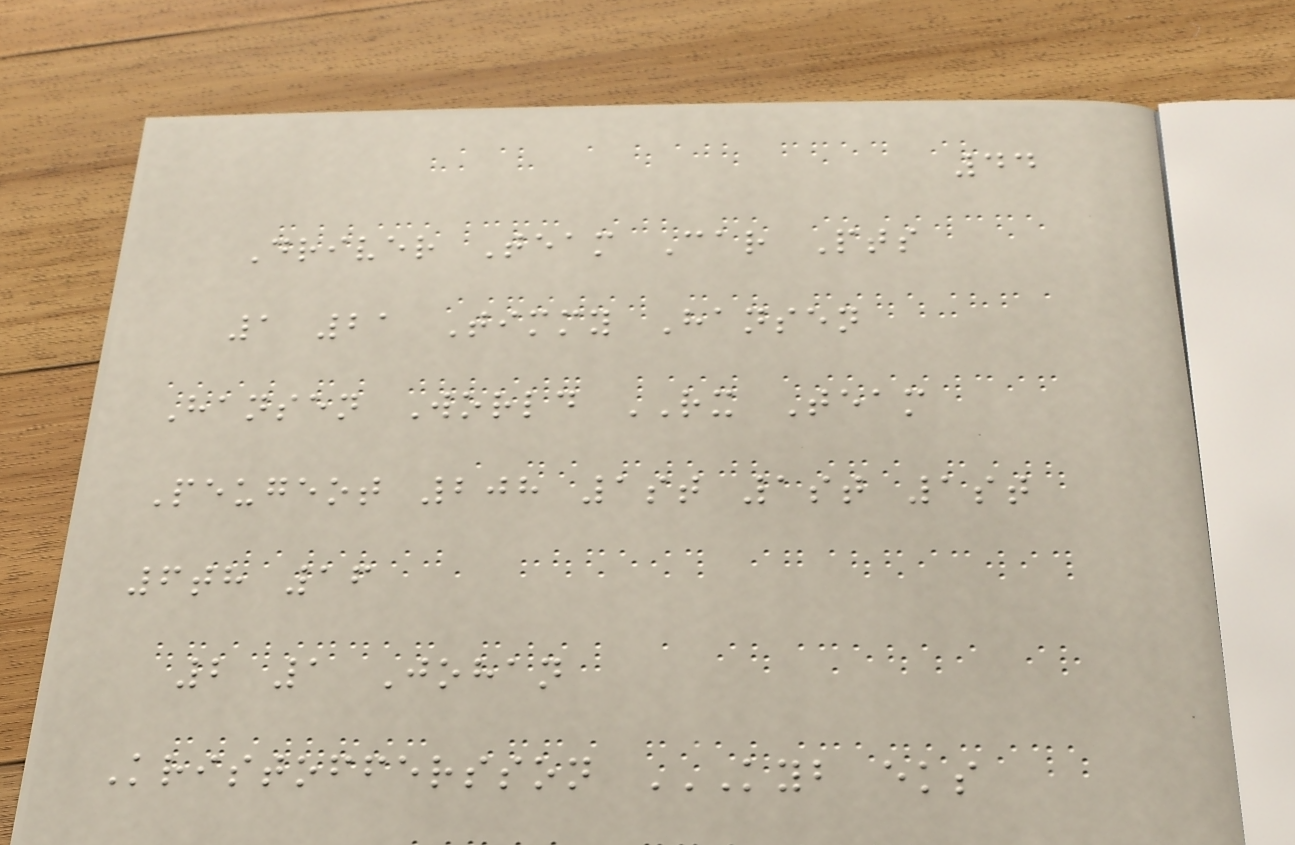44
Driver Team Car Pts
1 21 Timmy Hansen
Hansen World RX Team
Peugeot 208 1st 1st 1st
6th 16
2 1 Johan
Kristoffersson KYB EKS
